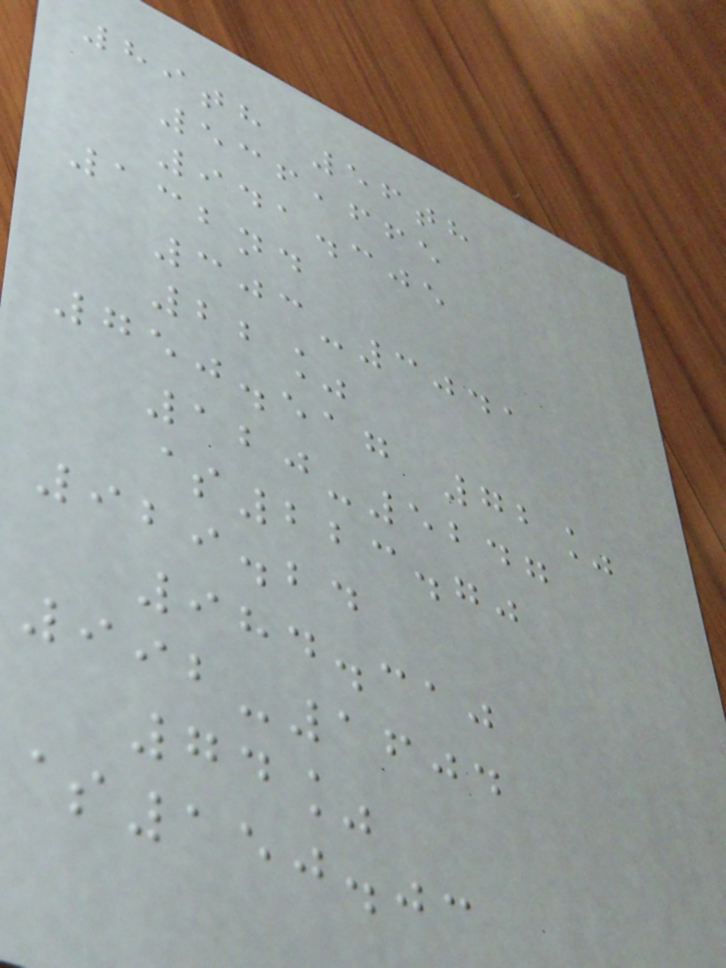89th 56th
536,665
941.305
132nd
303-3041
22%
750.517 72%
120-5247
$223.70
929.24
984.310
992-1604
74%
$150.03
